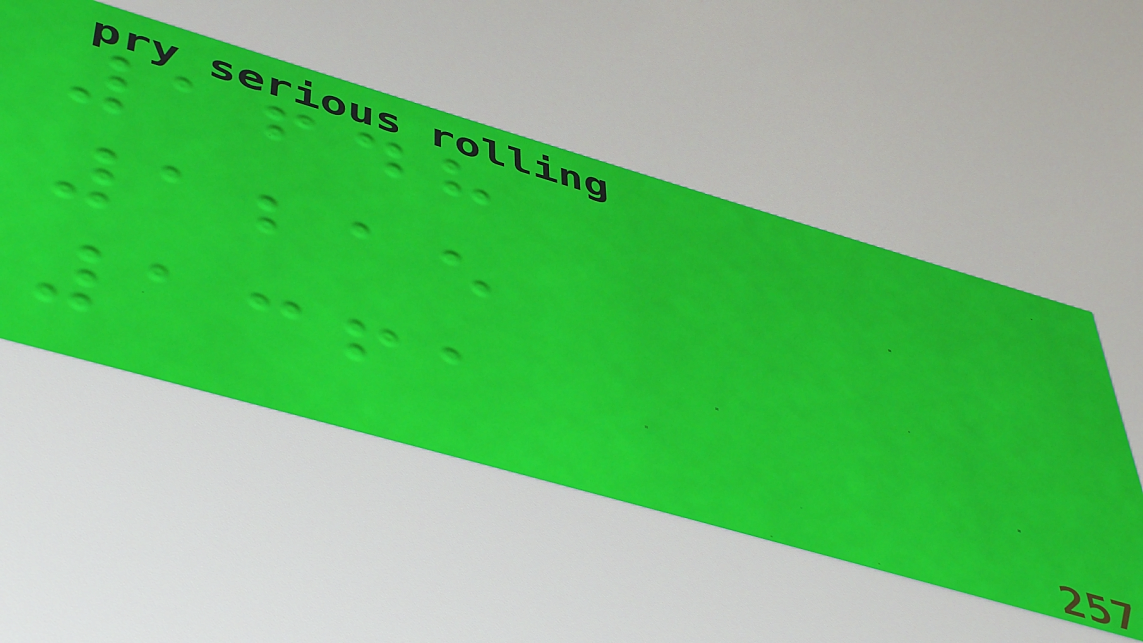1648
1215
1361
